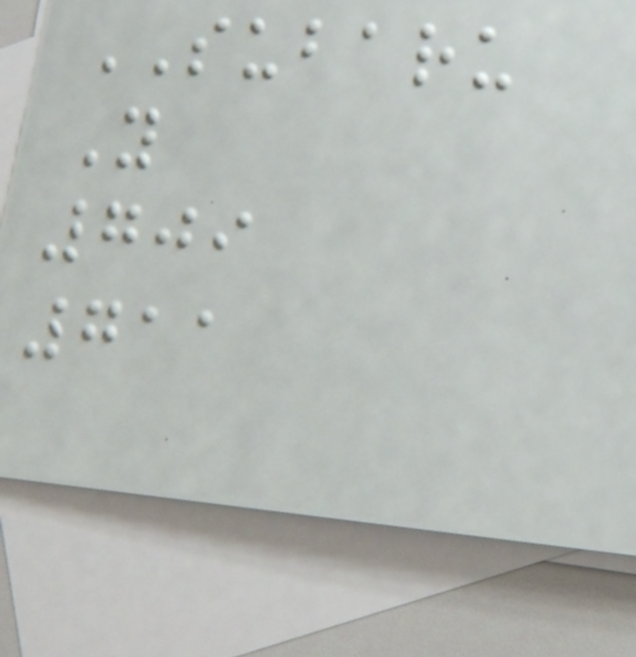SUBARU
Y
709
711
